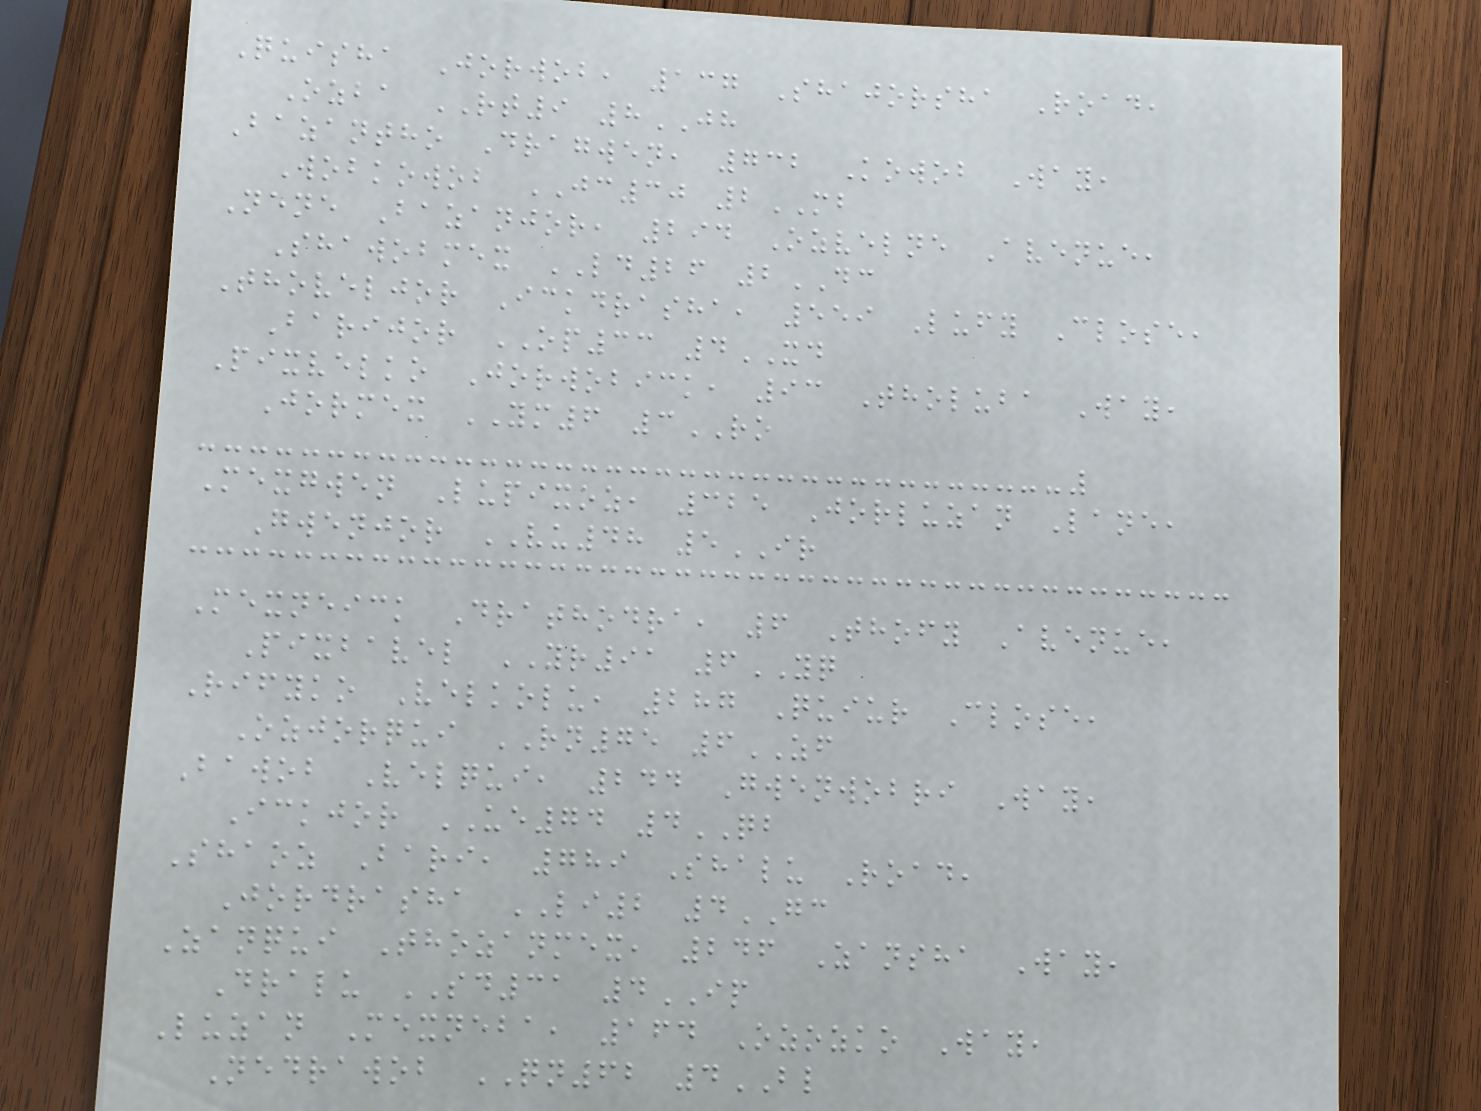Quisha Jorwob, 137 Shajorsha Road,
Ozba RT9 8JH
Bazantho Dragwen, 732 Kowob Way,
Wobkowob JC30 2MB
Nene Bazanjor, 294 Ozvelne Avenue,
Shawobmex LD26 2DC
Thoveljor Ickdrasha, 559 Lufy Close,
Barijor OP33 4XD
Pixvelko Jorwobick, 93 Tholuba Way,
Jormex YM6 3RO
Mexgwen Lupixoz, 325 Jorluzan Lane,
Gwenjor VU48 5IR
Mexneick Drathodra, 6 Thofy Avenue,
Pixbavel YR91 6YQ
Rifyko Velkolu, 287 Quiur Close,
Ozjorqui RN75 6ZF
Bawob Velqui, 244 Gwenwobri Way,
Ickjor UE74 4QB
Shaoz Bari, 789 Shalu Road,
Jordrasha LI2 4GC
Zanqui Thozanmex, 246 Zansha Way,
Dralu SD31 4IP
Luzan Mexneba, 164 Ozozko Way,
Nedrawob QN62 4BL
